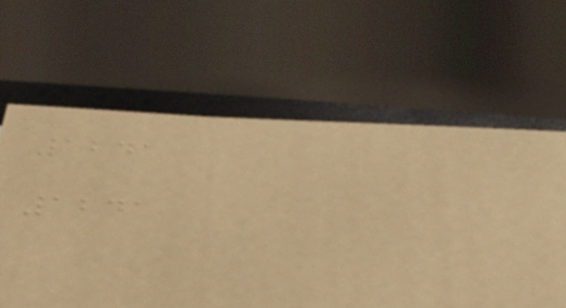1241
1241
